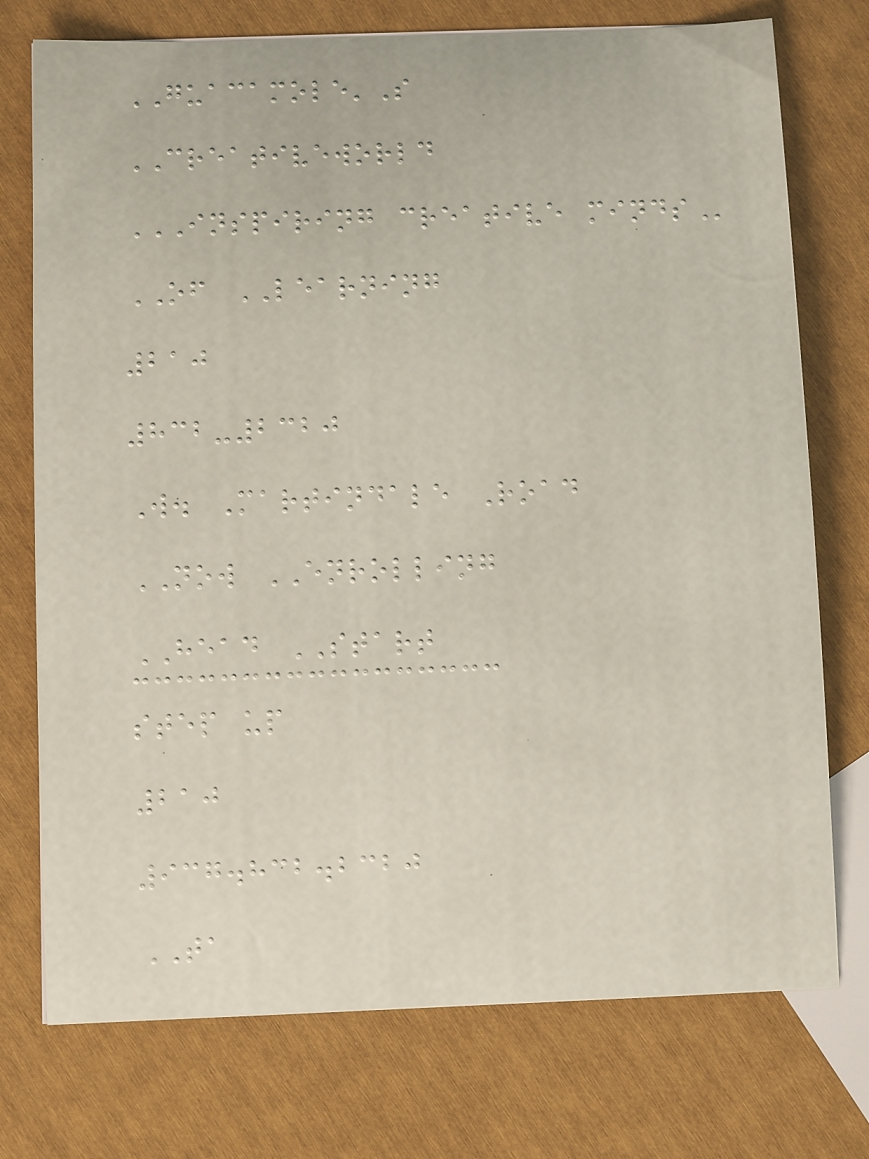GUACAMOLE'S
CREATIVEWORLD
INSPIRING CREATIVE MINDS
OF LEARNING
210
832-2320
W. Martindale Road
NOW ENROLLING
HEAD START
step up
210
937.832.2320
TA
